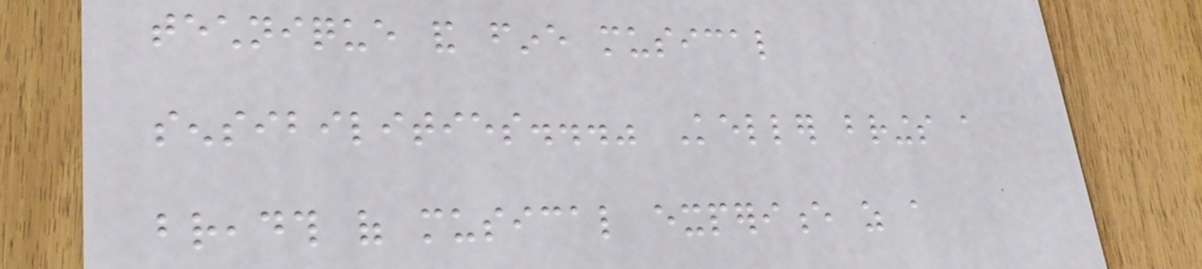technique and fine musical
sensibilities..." Keller brings a
breadth of musical experience as a
